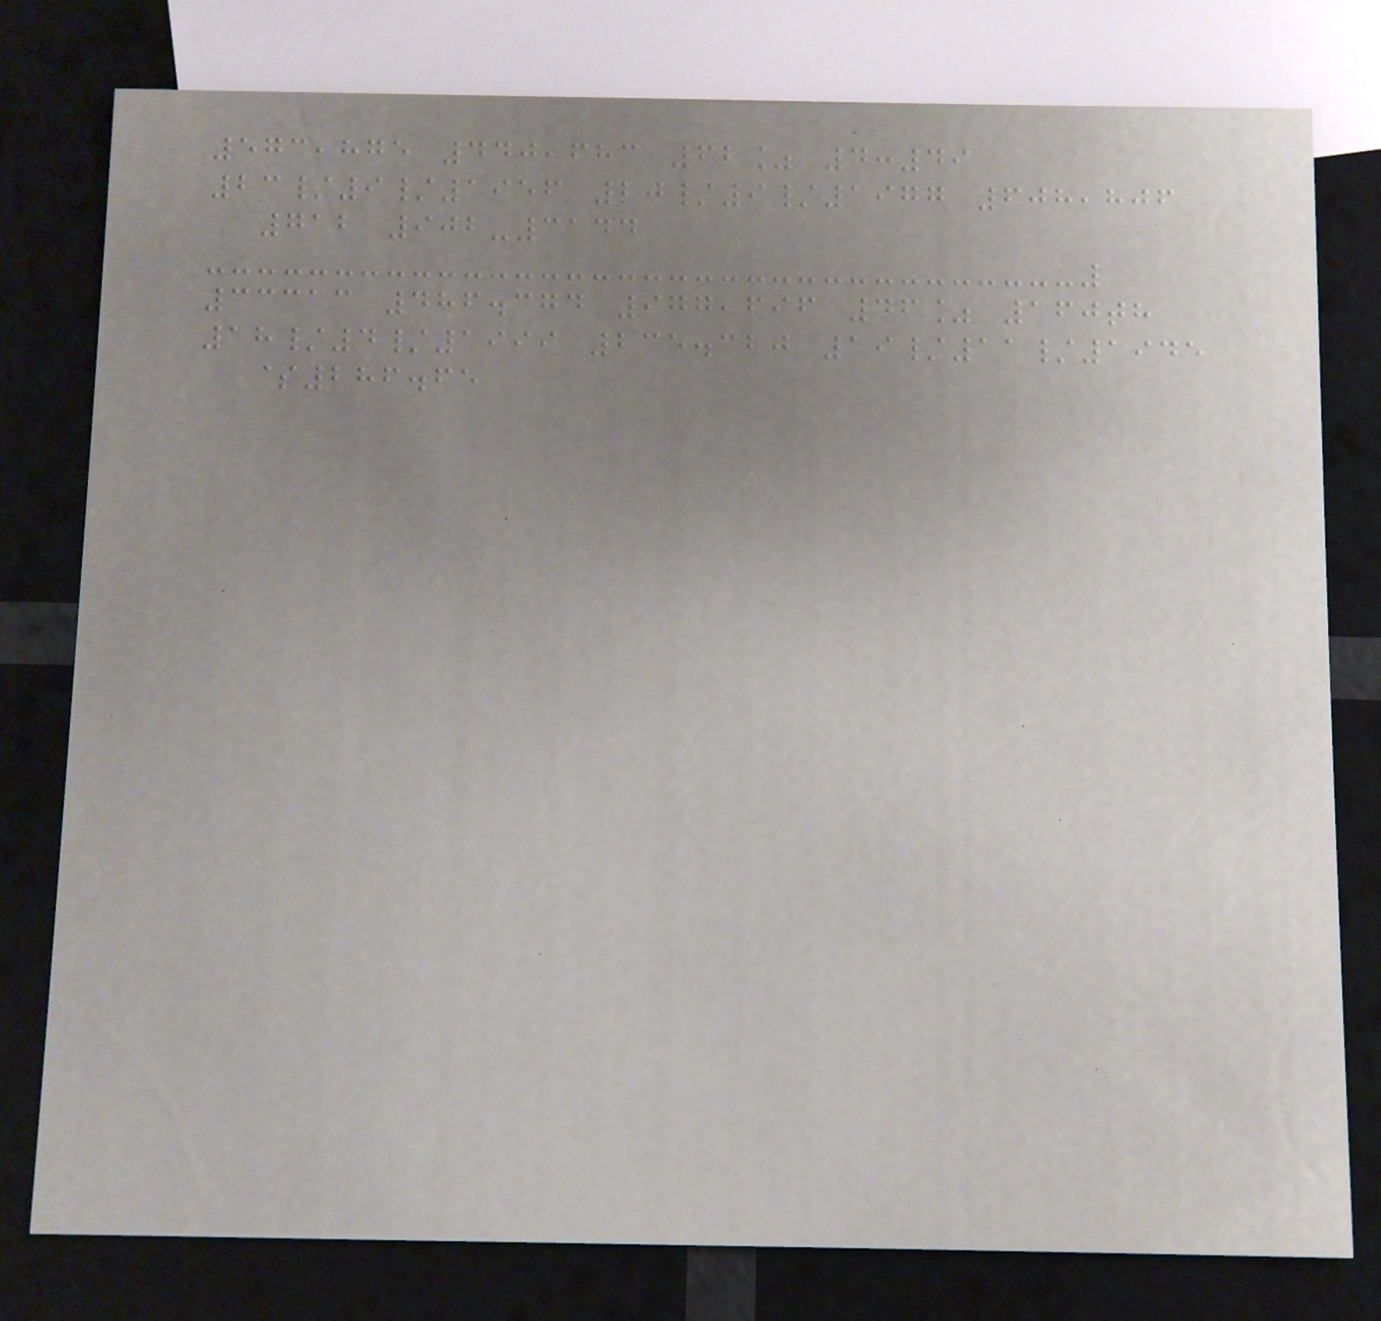573,875 440,683 62% 4:49
23/9/1956 20/9/1977 608,806
712 902-3144
33313 486.374 977,696 46% 160th
18/4/1999 235.320 19/11/1945
$286.65
